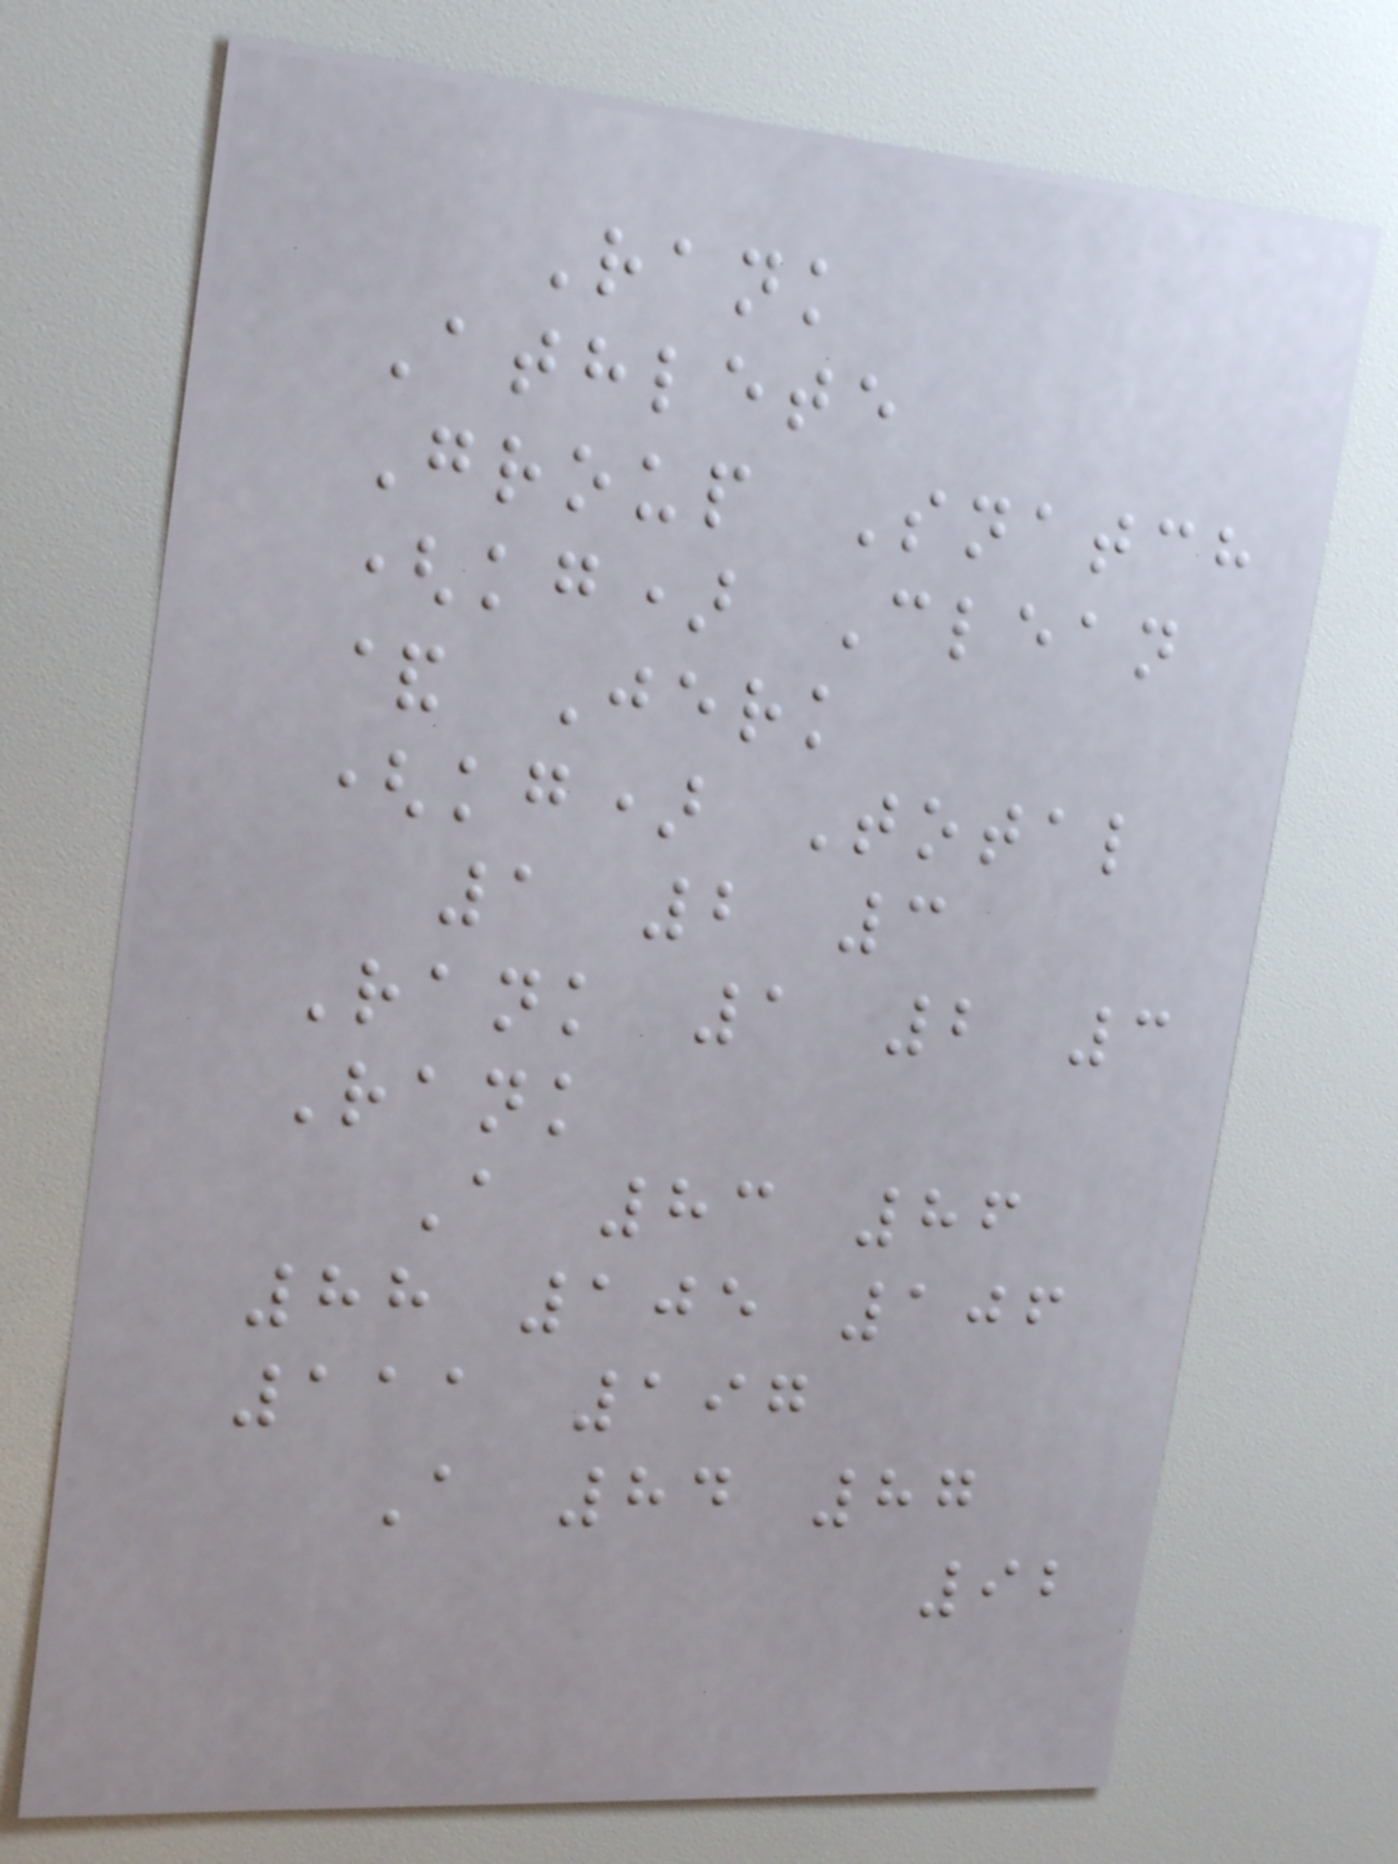Rank
Athlete
Group Snatch
(kg) Clean
& Jerk
(kg) Total
1 2 3
Rank 1 2 3
Rank
A 83 86
88 105 106
111 197
A 84 87
92
